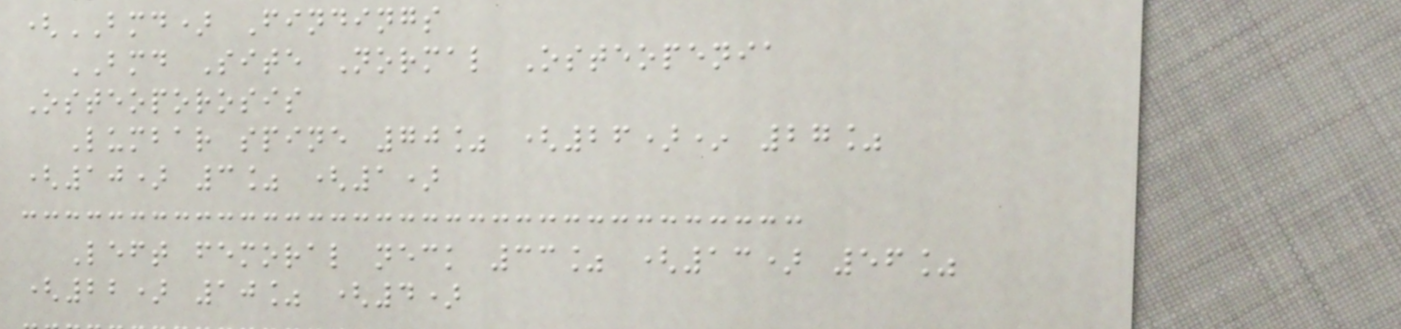(BMD) Findings
BMD Site Normal Osteopenia
Osteoporosis
Lumbar spine 70% (26)* 27%
(10) 3% (1)
Left femoral neck 33% (13) 56%
(22) 10% (4)
